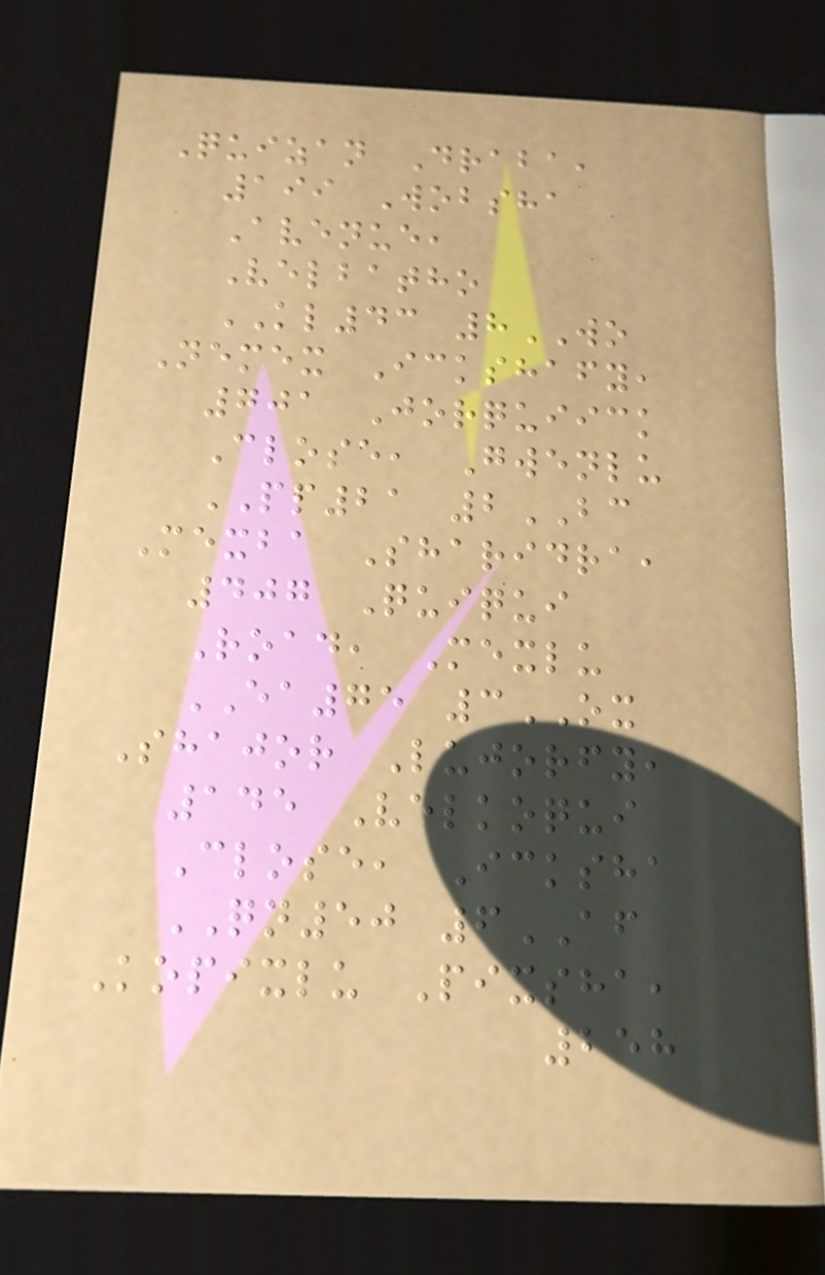Quizan Draba,
199 Wobsha
Avenue,
Velbatho
KL43 8WO
Nemex Ickshafy,
701 Jorquiick
Close, Gwenlu
PP21 2BC
Mexba Sharidra,
407 Quiqui
Road, Mexlu
EA75 3OX
Shajor Lujorfy,
145 Velkoqui
Close, Icksha
QN50 6AF
Kopixlu Pixsha,
258
